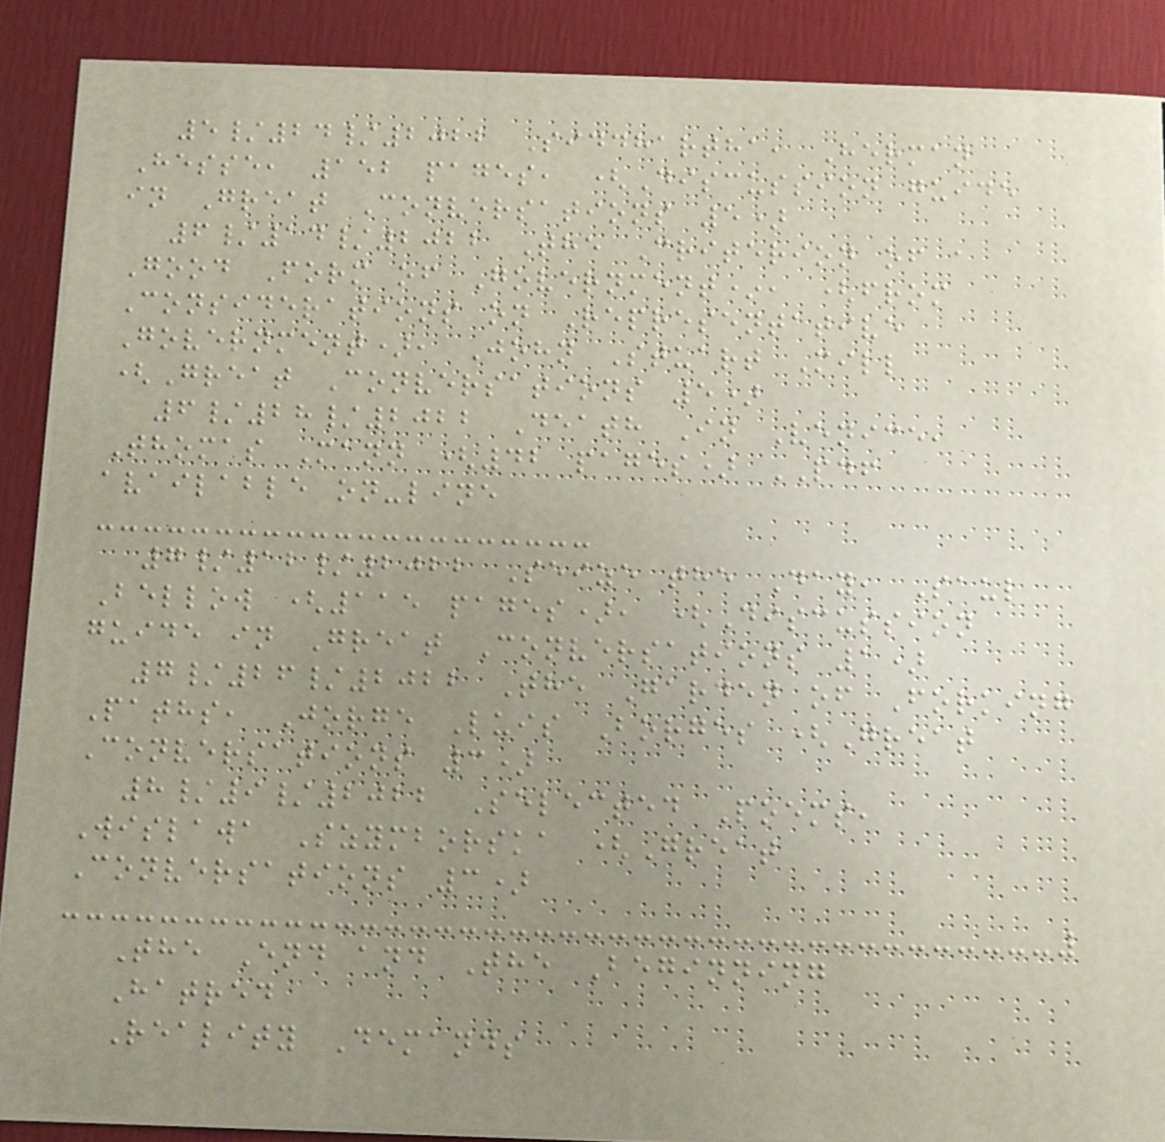5/24/2022 Siddhartha, Herman
Hesse, 152 pages, (Discussion guide
in Great Conversations 5)
6/14/2022 The Criterion of a
Good Form of Government*, (from
Considerations on Representative
Government), John Stuart Mill
(Great Conversations 5)
6/28/2022 Death In Venice,
Thomas Mann (42 pages) PDF
available on-line
7/12/2022 Seize the Day, Saul
Bellow (115 pages), (Discussion
guide in Great Conversations 1)
7/26/2022 The Garden of Forking
Paths, Jorge Luis Borges (Great
Conversations 3)
8/9/2022 Selected Poems,
Wislawa Szymborska (Great
Conversations 3)
The End and The Beginning
Hatred
Reality Demands
